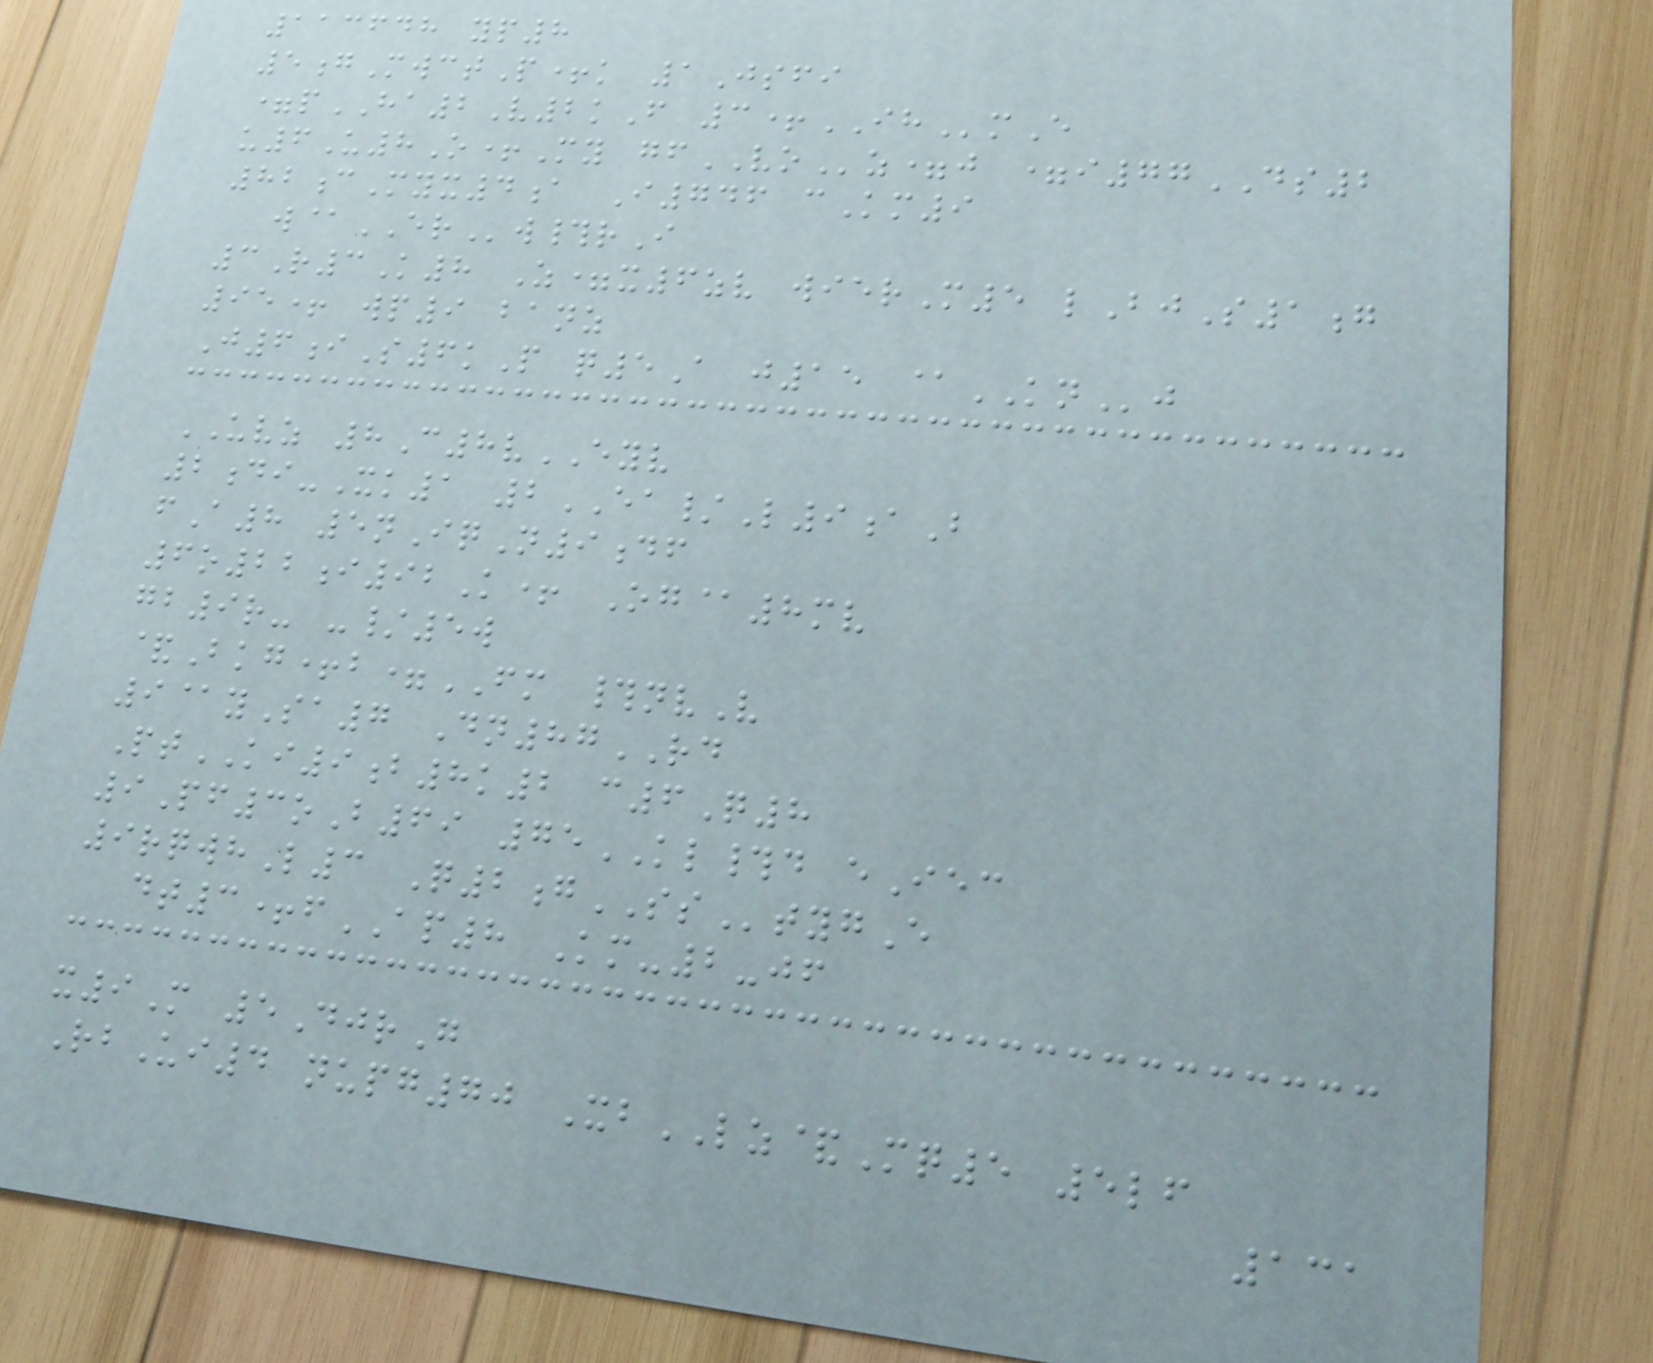113648 yp8
5gMwctP+k 1Jsfi
=pHA2V2kF 3+IHmE
u6U8O+My gfVOz=j =i77DS2
82cMyx4a I746 cKm9
w@ERw#rI
3R3K8 Z=x6zv wierM5 lBjS1g
95+ wp9 banz
J6iS6kP q5A j15 @KNj
UVZ 8C8vEYV
2di-Xk1 2EA/L9aB
fA8 5nIqN9df
6o22i92K+ Og@8mv
gb9r- -/5w
&Bkg+b=FM #nvV
9@ySa7 Dn87RD
PtKI9b8k2 c6Q8
9Pf3oB69 75KL#d eIec
9rqwhL3 Q2gSStygE
dt3+fAP8 Km-2-jf
x9M 5DjrG
RbUi4 nupg70 XbLZ&Mq5 5lf
131
